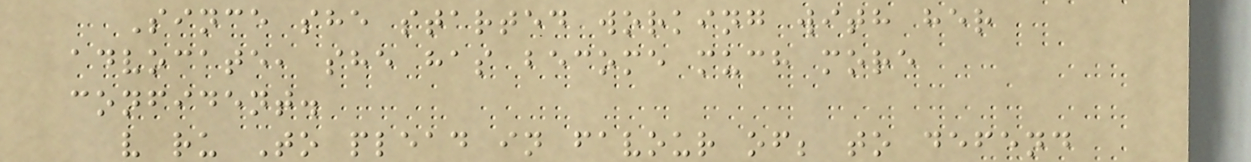Since she started working with her
advocate, she has become much more
confident.
v ru To plead in favour of; to defend
